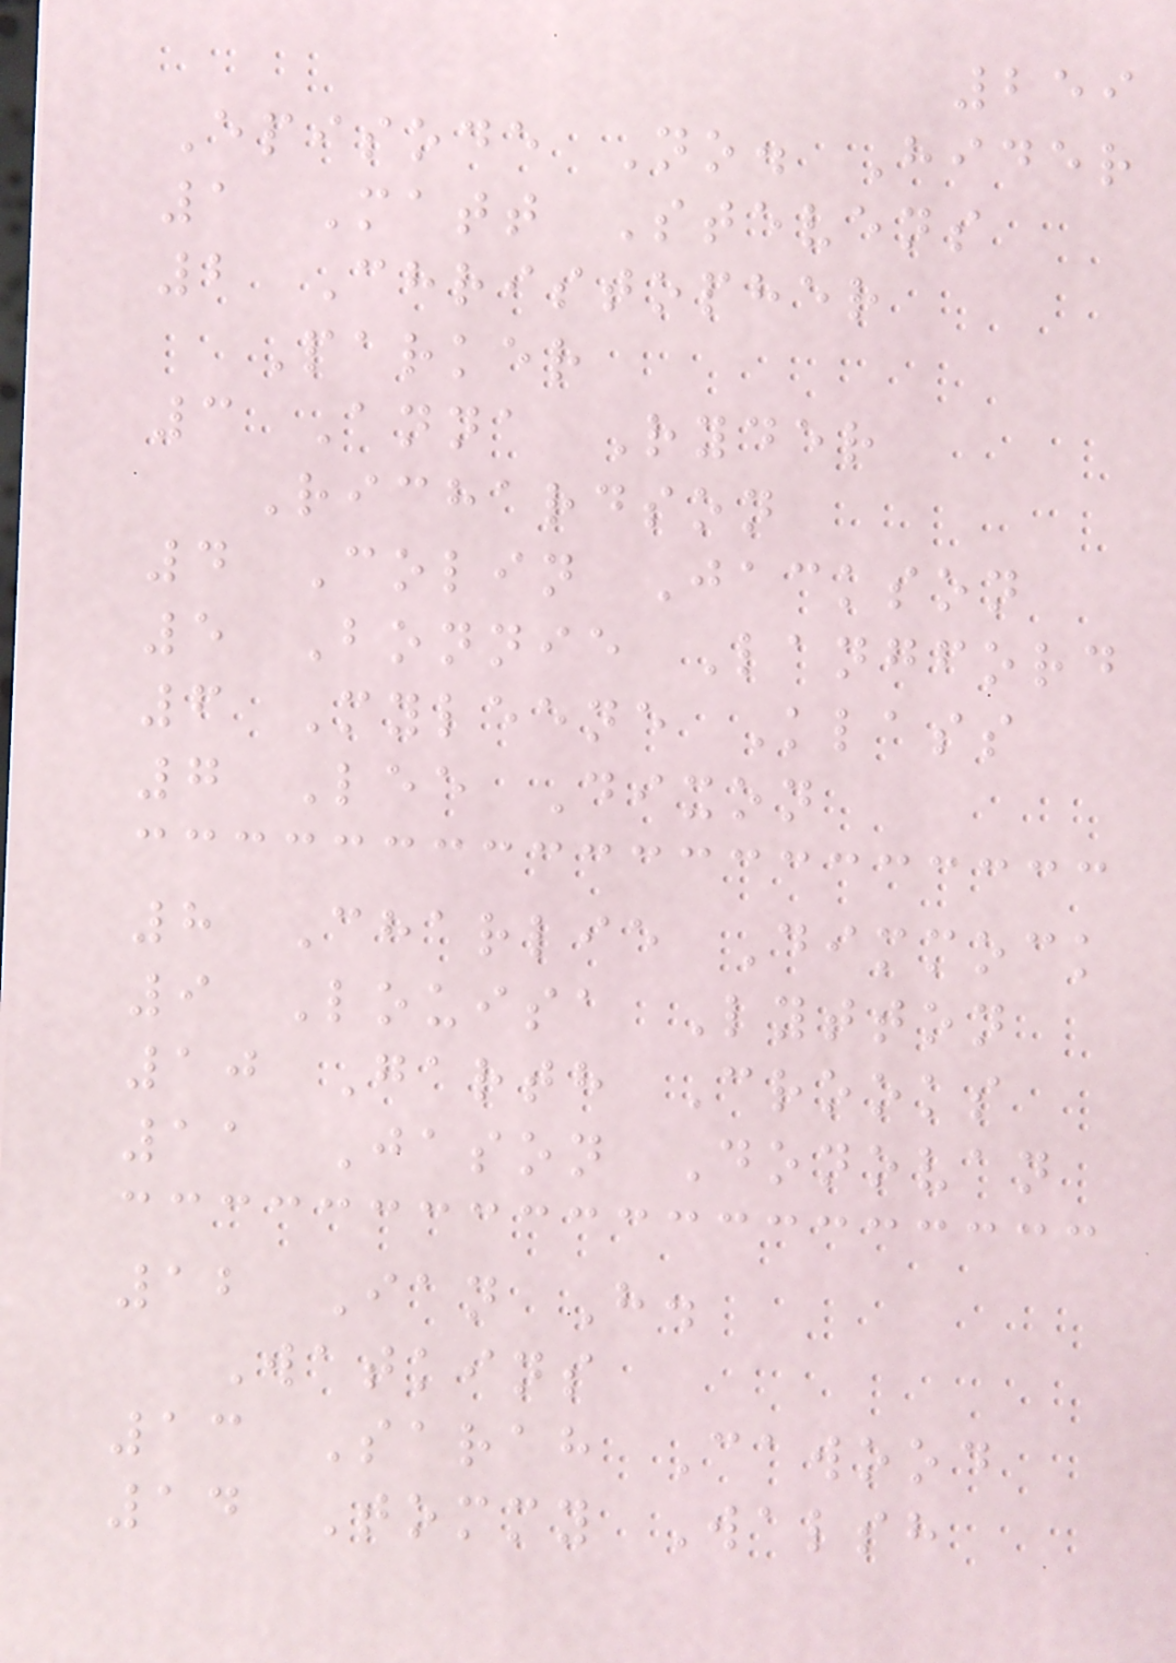259
Episode No. Hider
1 Matt Stevens
2 Christopher
Parker
3 Anna Ryder
Richardson
4 Colin Jackson
5 Bonnie Langford
6 Myleene Klass
7 Lee Dixon
8 Charlie Dimmock
9 Louisa Lytton
10 Garth Crooks
11 Jason Donovan
12 Ian H.
Watkins
13 Sarah Cawood
14 Tommy Walsh
